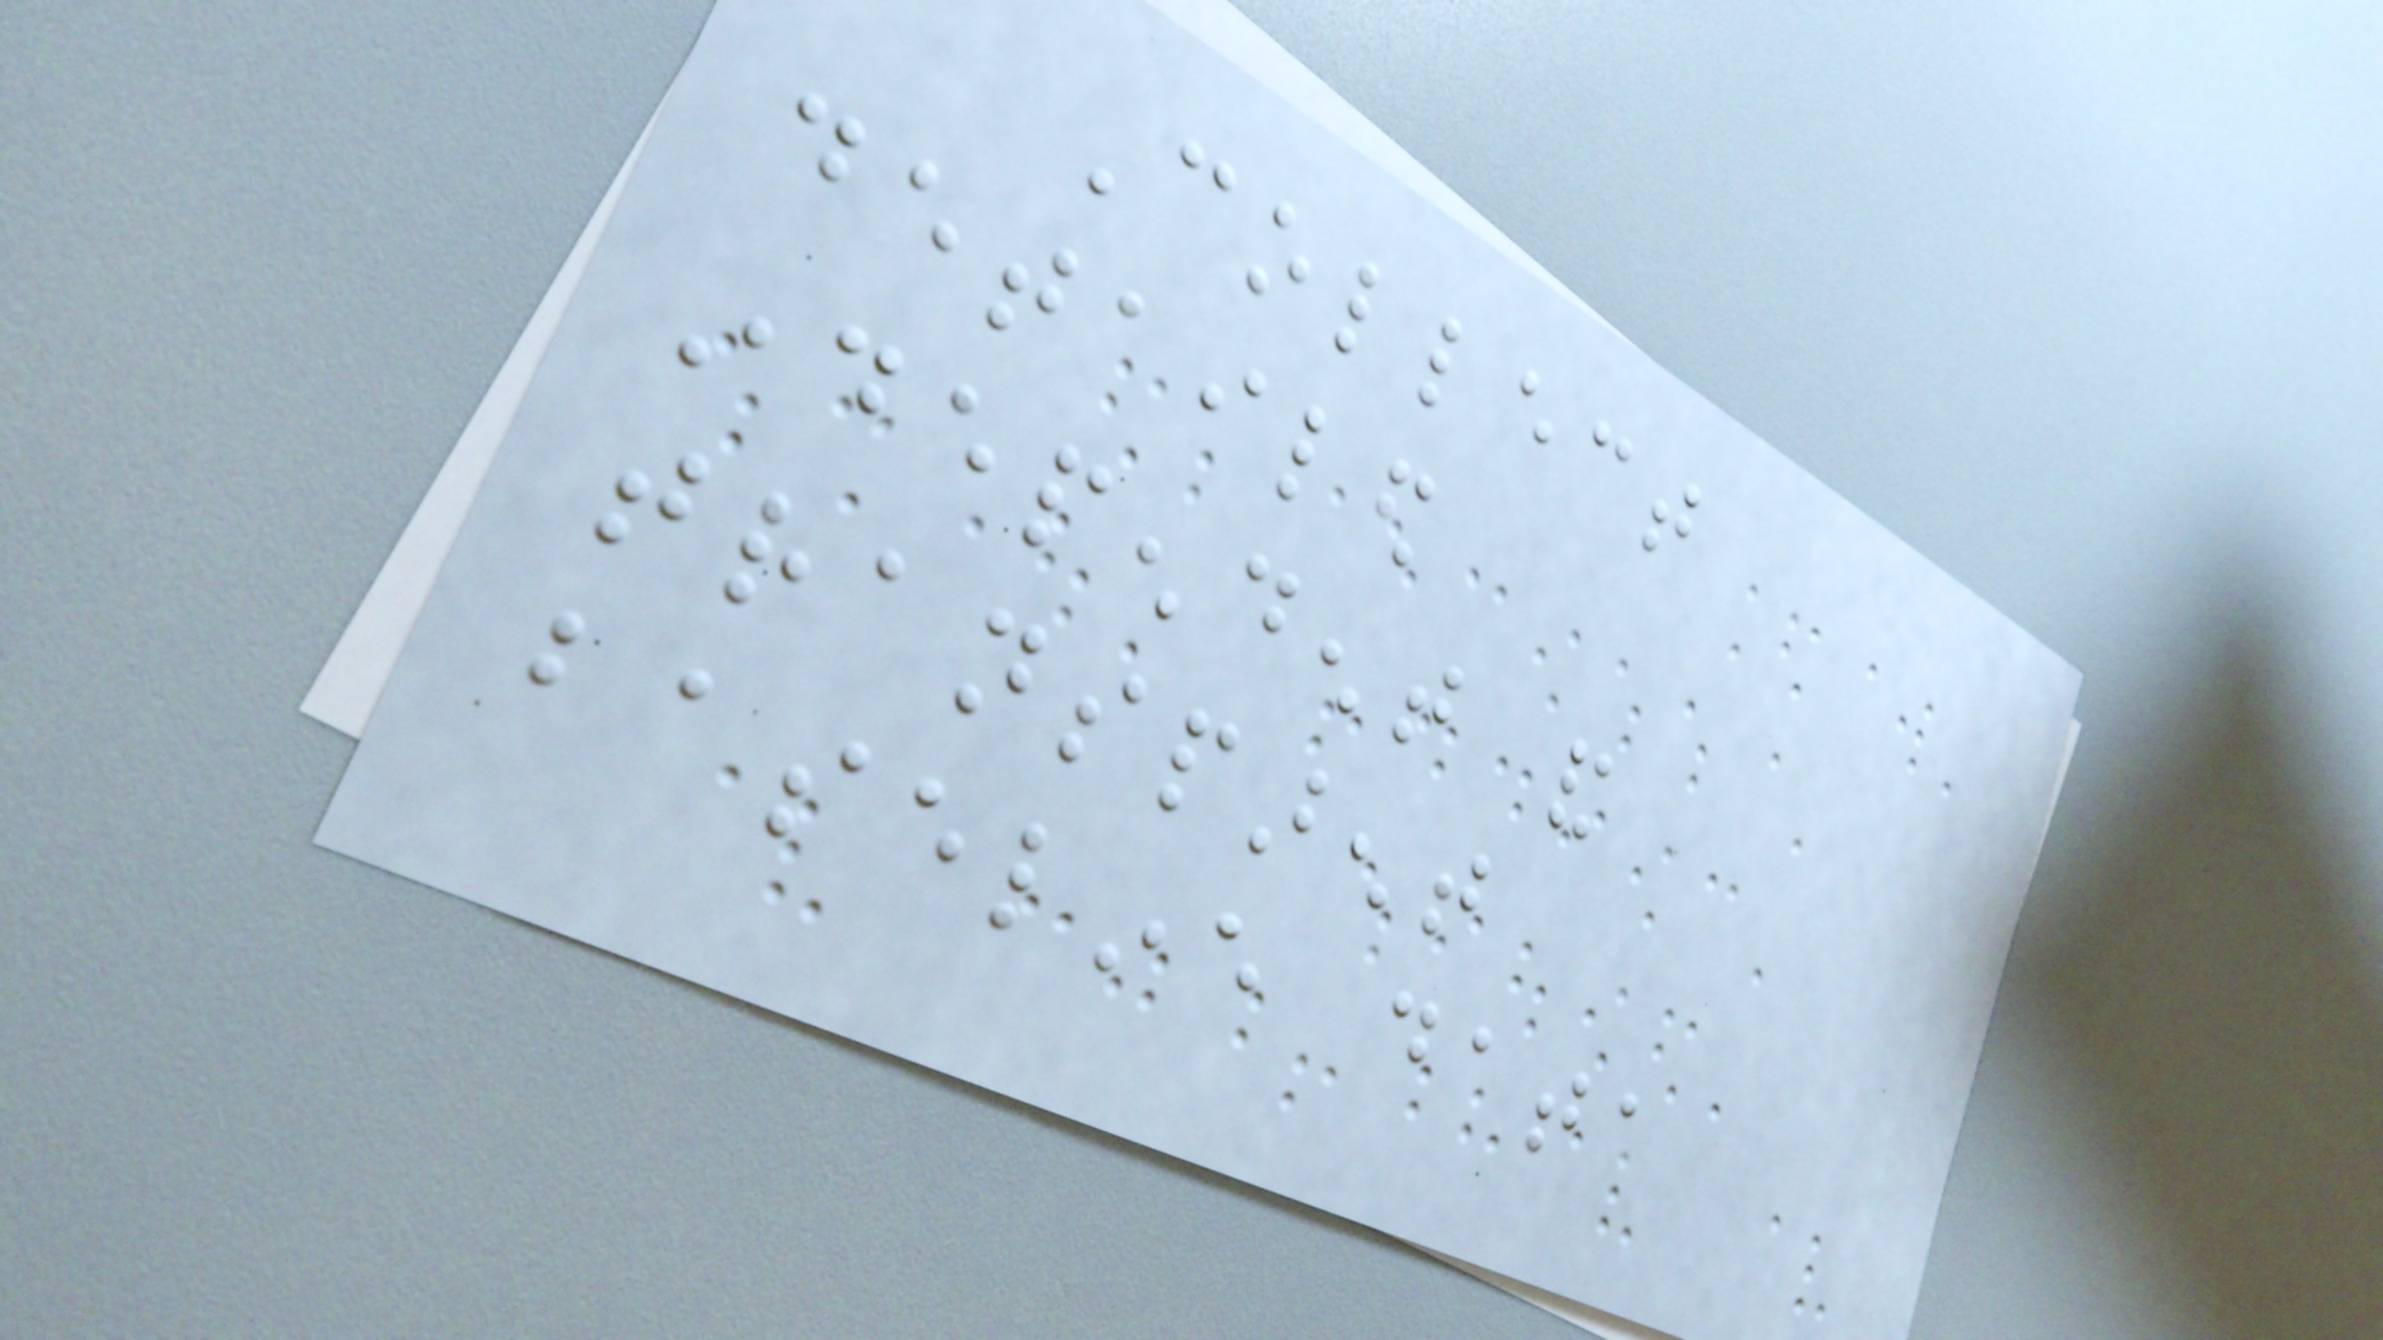Collect
detailed
independent and
transparent
baseline data
